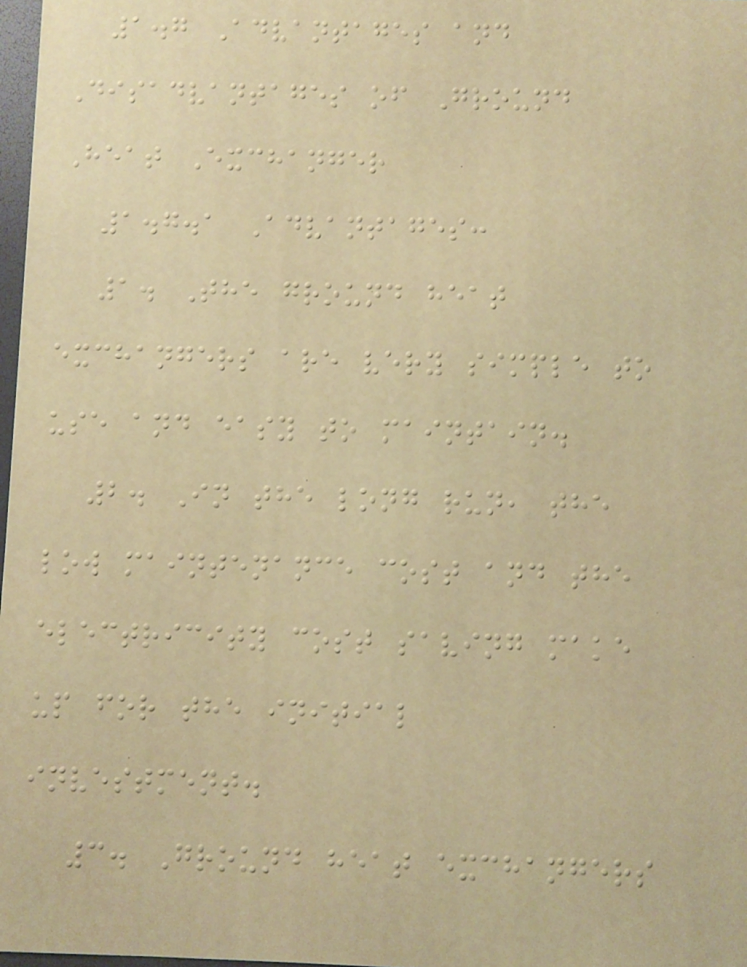1.7 Advantages and
Disadvantages of Ground
Heat Exchanger
1.7.1 Advantages:
1. The ground heat
exchangers are very simple to
use and easy to maintain.
2. In the long run, the
low maintenance cost and the
electricity cost saving make
up for the initial
investment.
3. Ground heat exchangers
